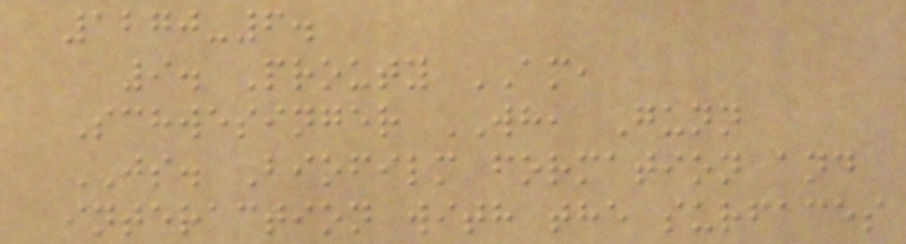1270-6.
9. Prouty AM,
Schwesinger WH, Gunn
JS. Biofilm formation and
interaction with the surfaces
